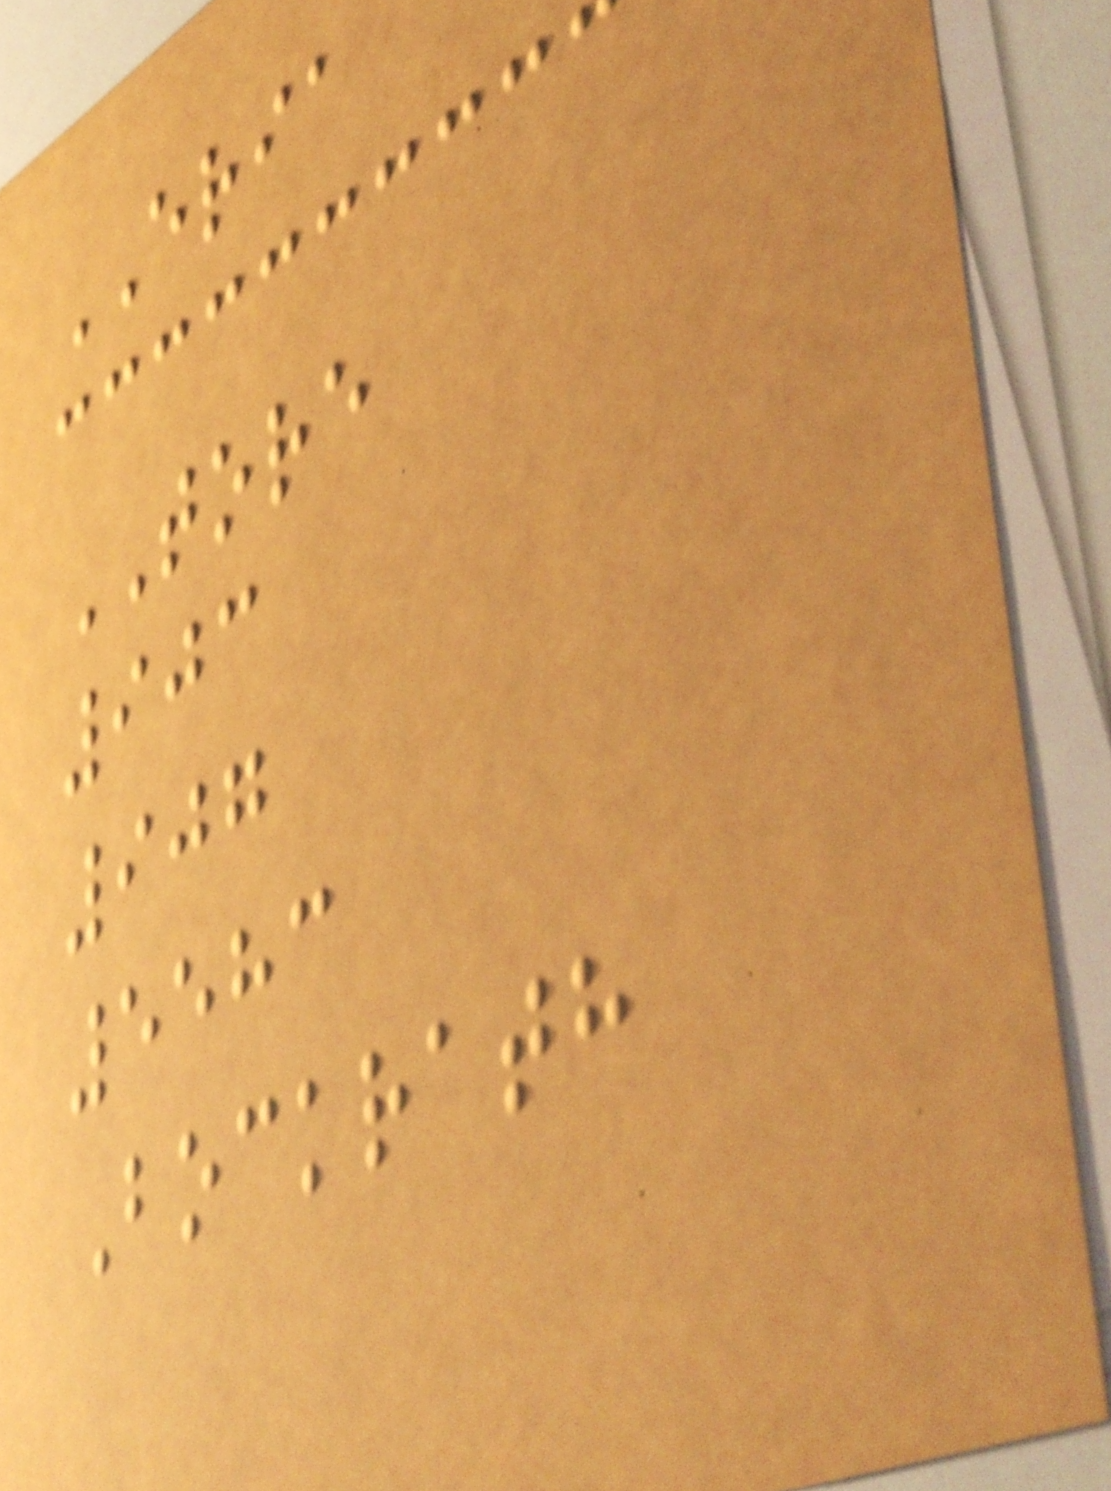ERIA
TORE
903
907
5583
Bockrath
